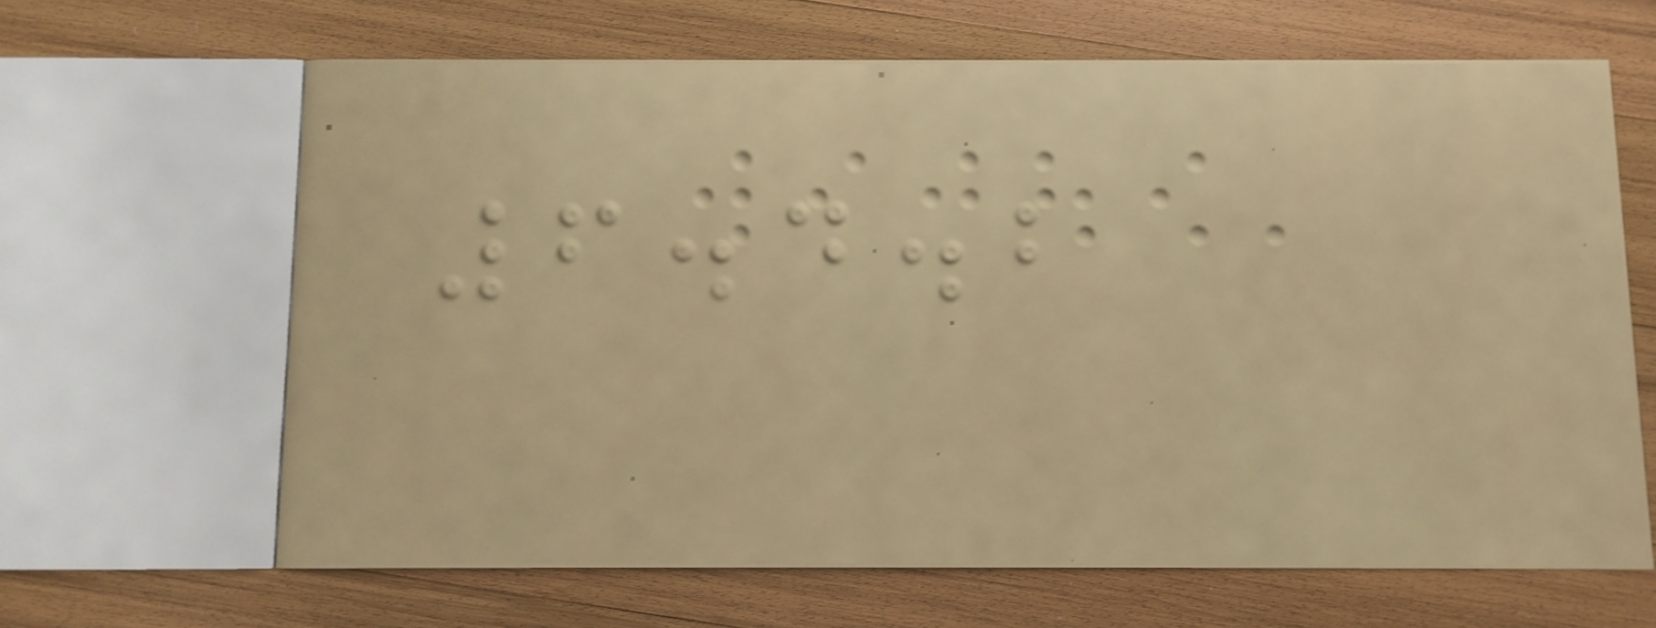6.4.2
